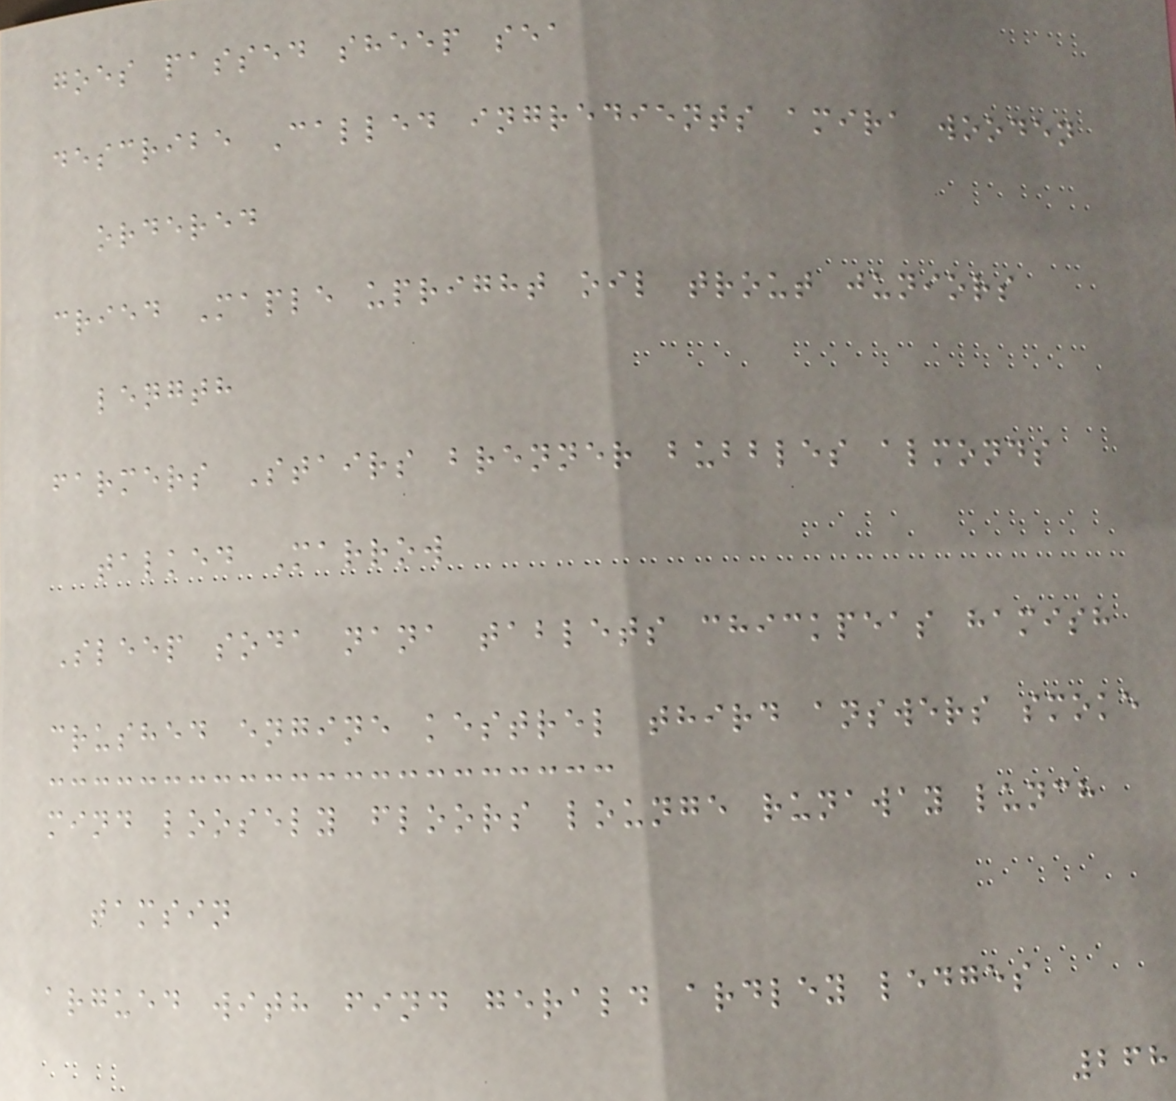goes passed sheep sea
describe Called ingredients amira wooden
ordered
cried Maple upright oil trout juniors
length
farmers Stairs brenner bubbles almonds
talked Marrow
Sleep soda nana tablets chickpeas hamish
crushed engine kestrel third answers smoke
mind loosely floors lounge runaway lunch
tamsin
argued with find gerald ardley ledges
268
